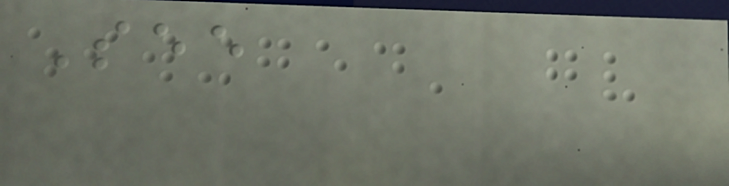See
